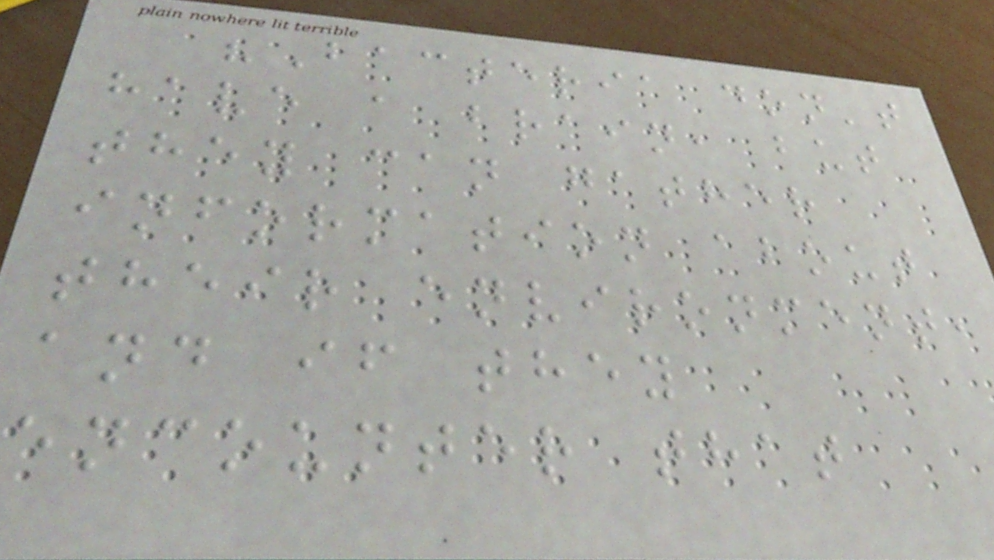"Bacteria don't
have a brain, but
they can gather
information about
their environment,
and if they
encounter that
